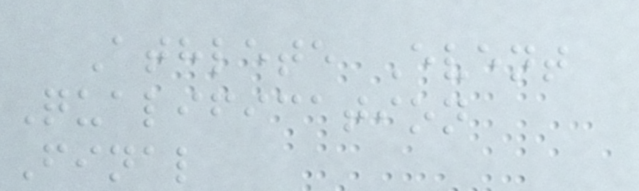Athlete Event
Qualification
Final
